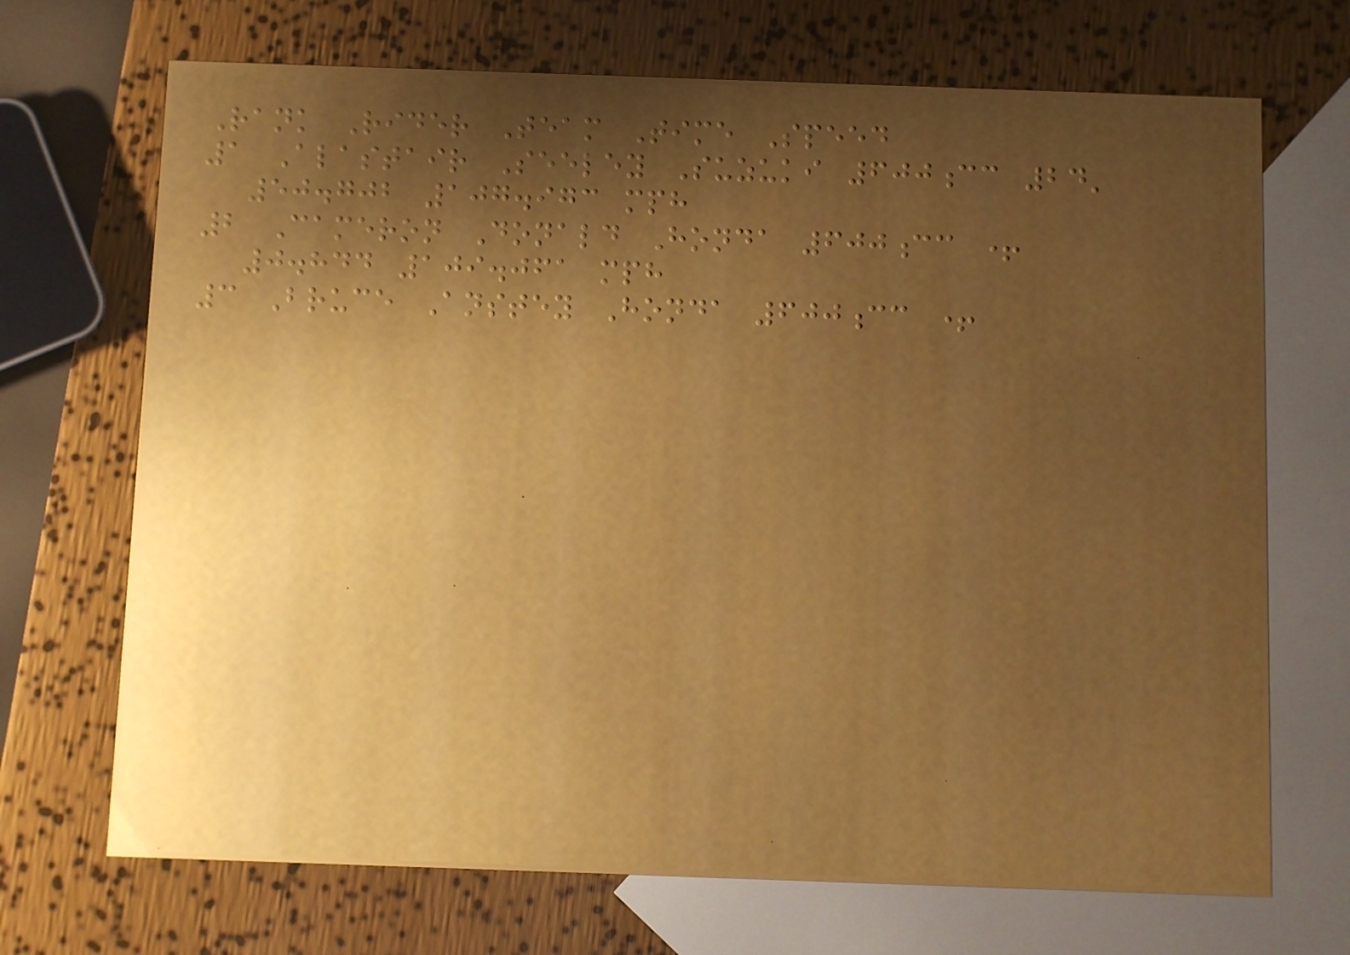Rank Rider Team Time Speed
1 Alastair Seeley Suzuki 600cc 24'
50.702 107.973 mph
2 Cameron Donald Honda 600cc +
0.844 109.061 mph
3 Bruce Anstey Honda 600cc +
